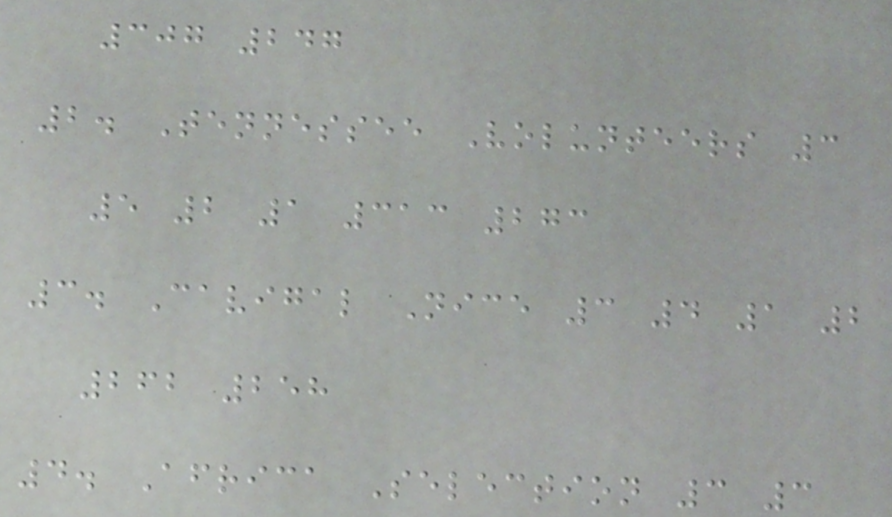307 247
2. Tennessee Volunteers 3
5 2 1 313 273
3. Cavigal Nice 3 4 1 2
262 258
4. Africa Selection 3 3
